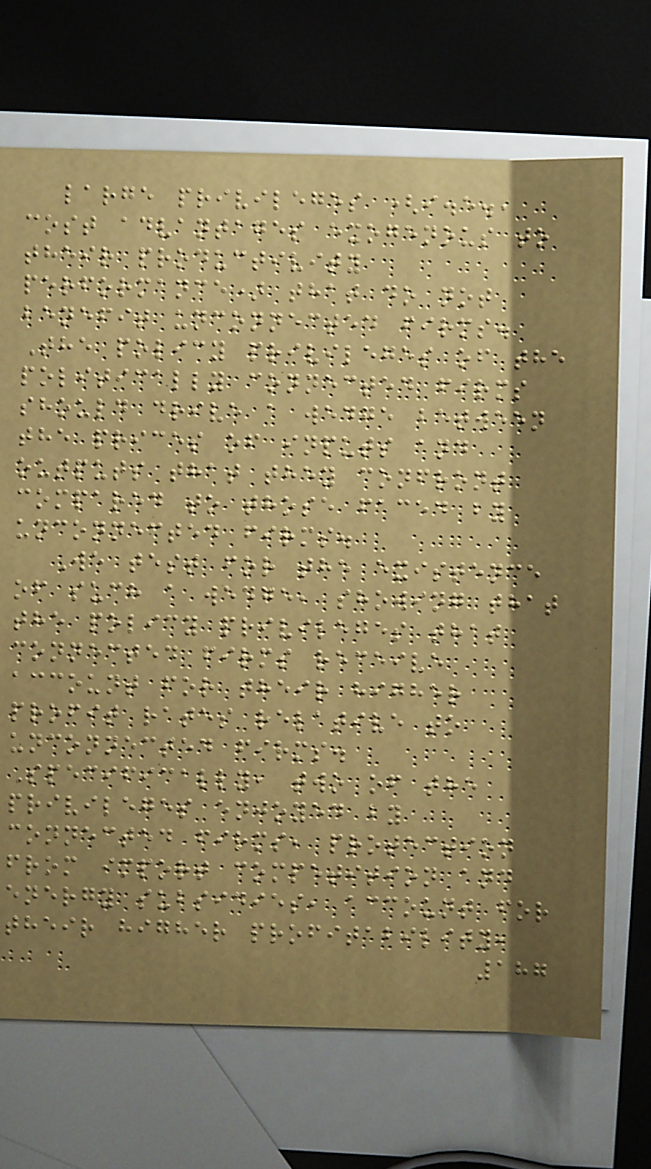large privileges (i.e.,
cost advantages exogenous to
their productivity
performance) that do not
benefit unconnected firms.
The policy privileges of the
politically connected firms
should drive a wedge between
the prices of inputs and
outputs that they confront
compared to those faced by
unconnected firms.
We test for the existence
of such a wedge, showing that
the policy privileges that
connected firms receive
account for their higher
profit rates relative to
unconnected firms.
Specifically, two of the
privileges enjoyed by
connected firms, protection
from import competition and
energy subsidies, account for
their higher profitability,
187
